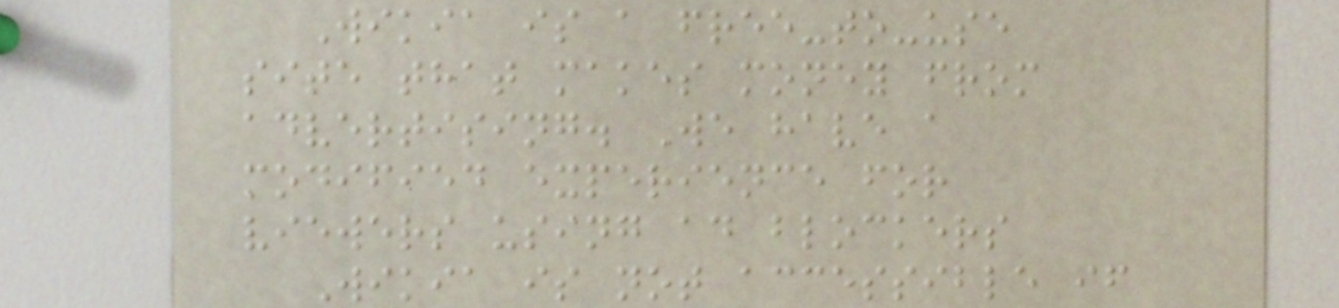Wikia is a free-to-use
site that makes money from
advertising. We have a
modified experience for
viewers using ad blockers
Wikia is not accessible if
